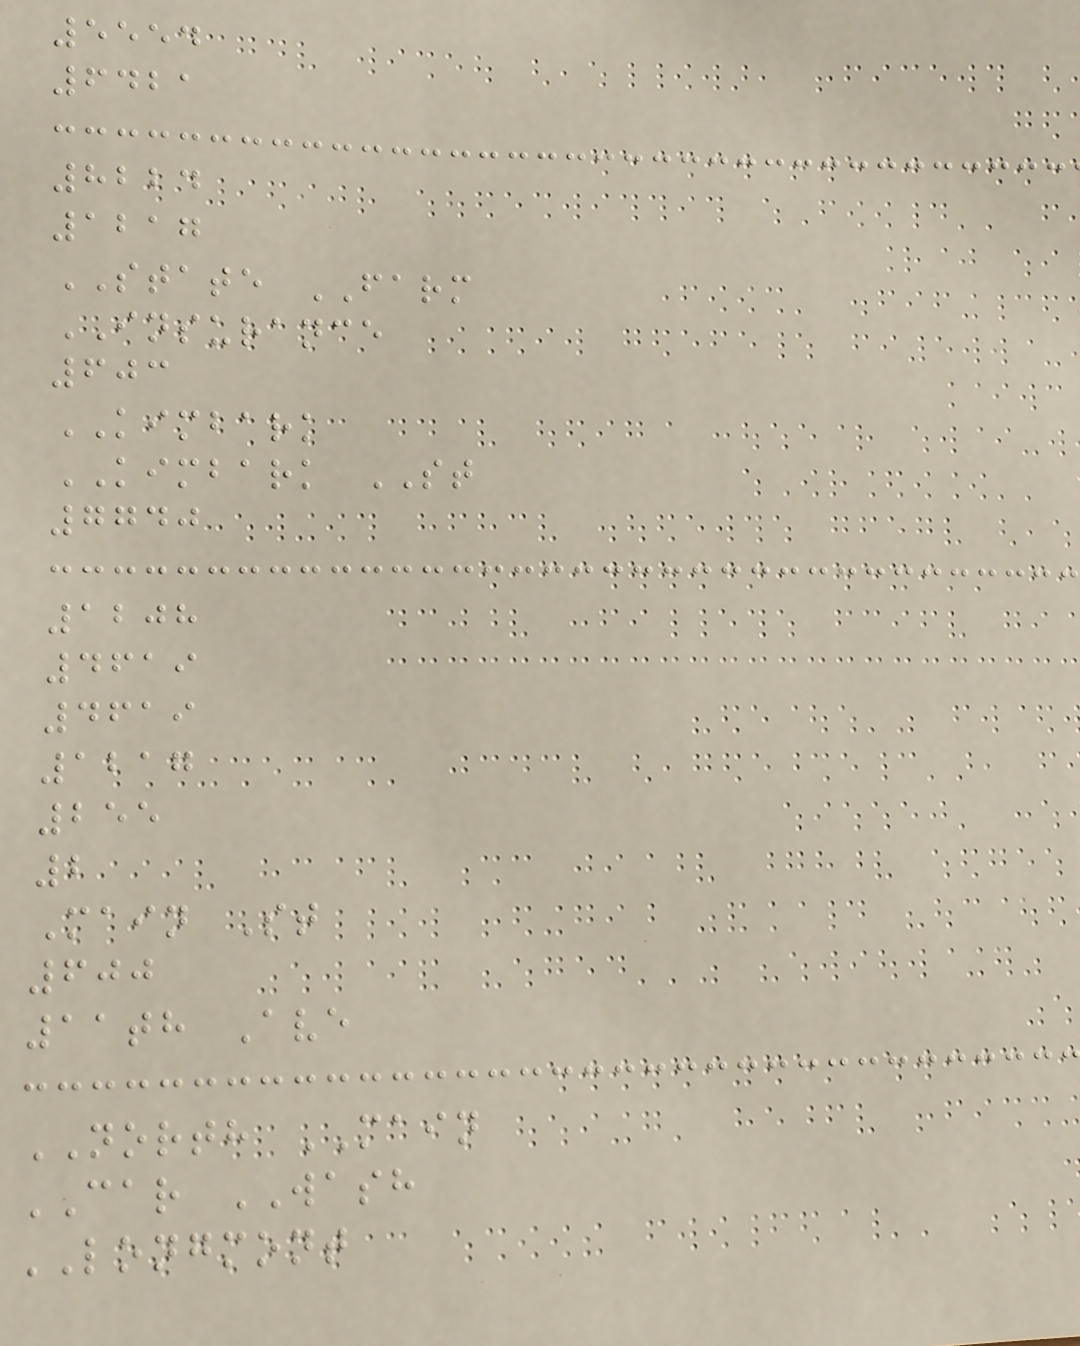5554
6421
8224
1217
STATE FARM
INSURANCE
603
KIMBARK
KIMBARK ST
7740
1208
4619
4619
1217
255
2
Main St
600
11th Ave
NORTH MAIN
CAR WASH
LONGMONT
